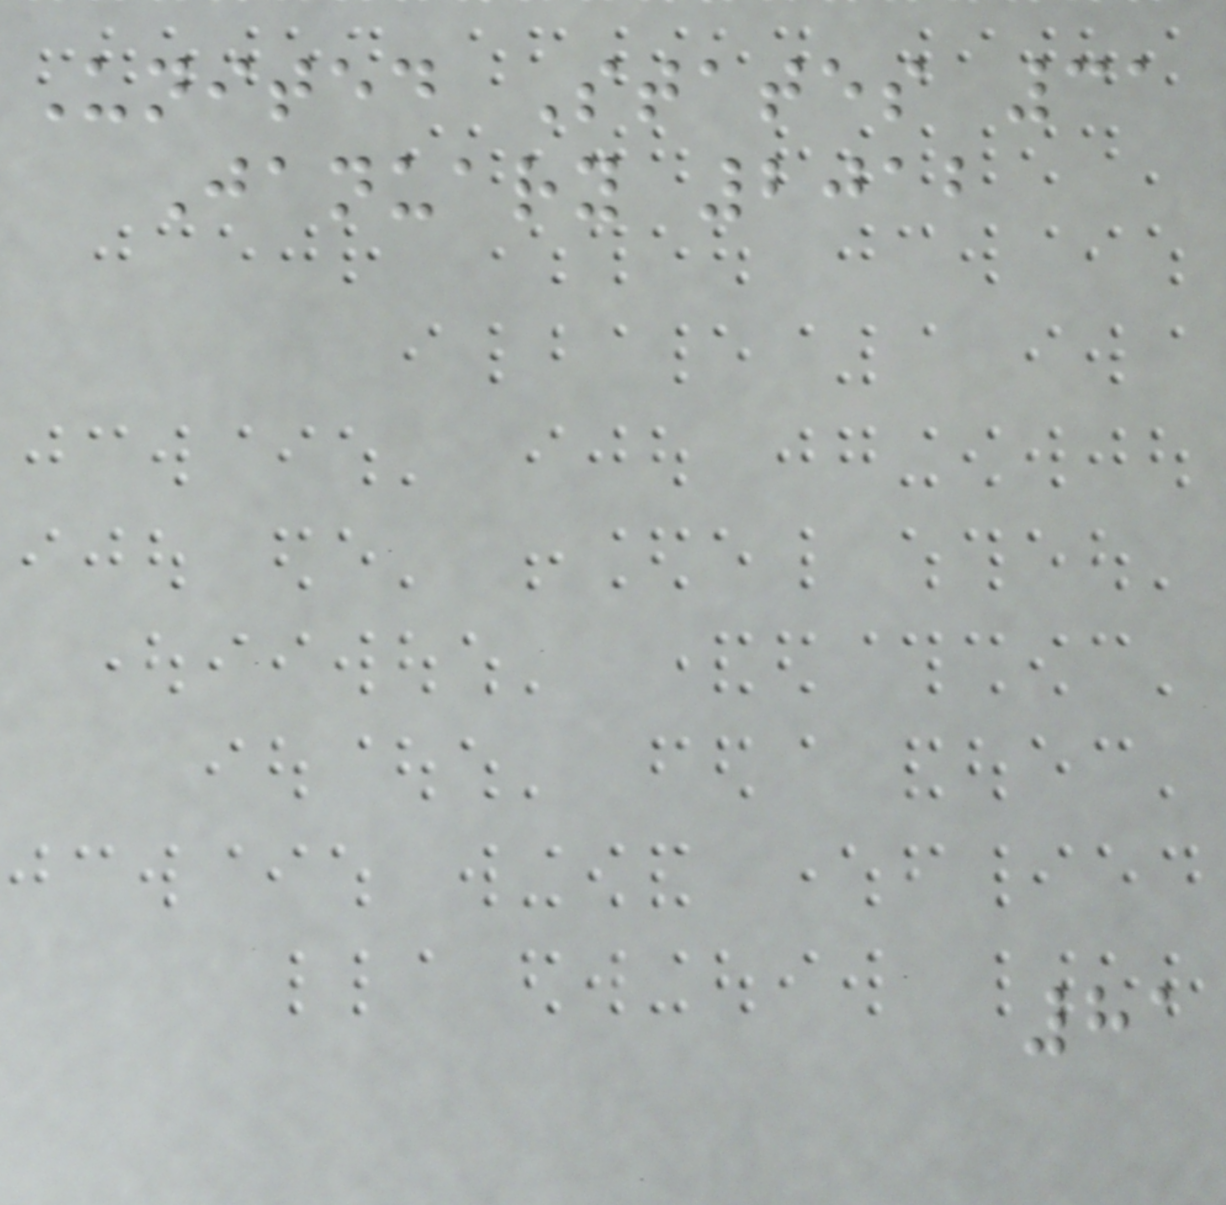United States 31
January 2012
81
